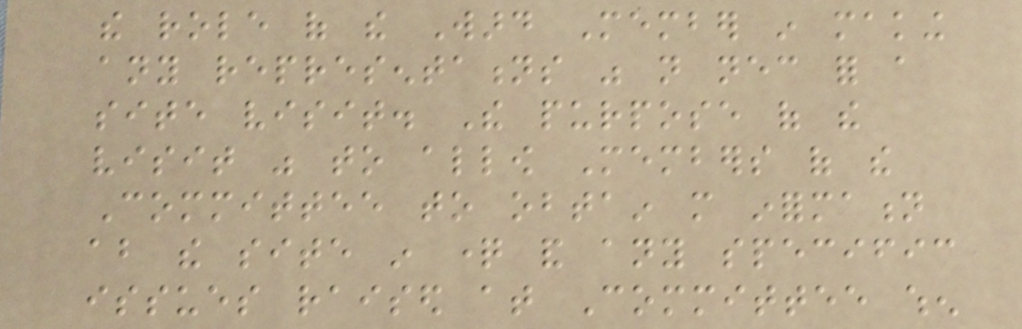the role of the Ward Member in making
any representations was not necessary for a
site visit. The purpose of the
visit was to allow Members of the
Committee to obtain more information
about the site in question and any specific
issues raised at Committee when
